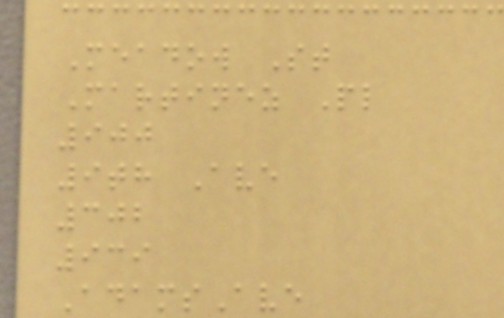Meadow St
Martinez Pl
900
9th Ave
302
939
AdamsAve
